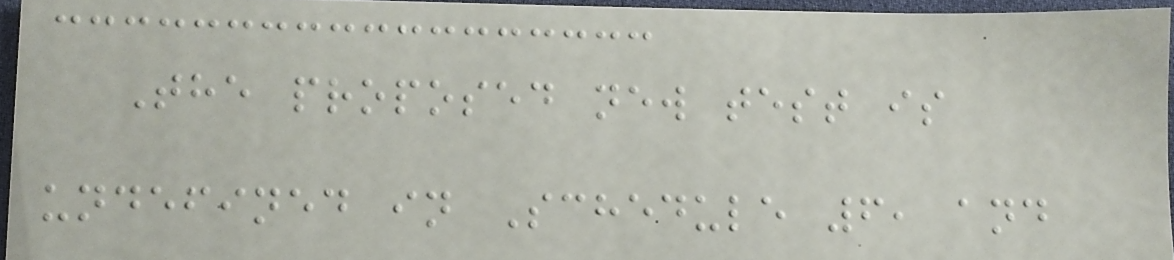The proposed new test is
undefined in Schedule 6, and
